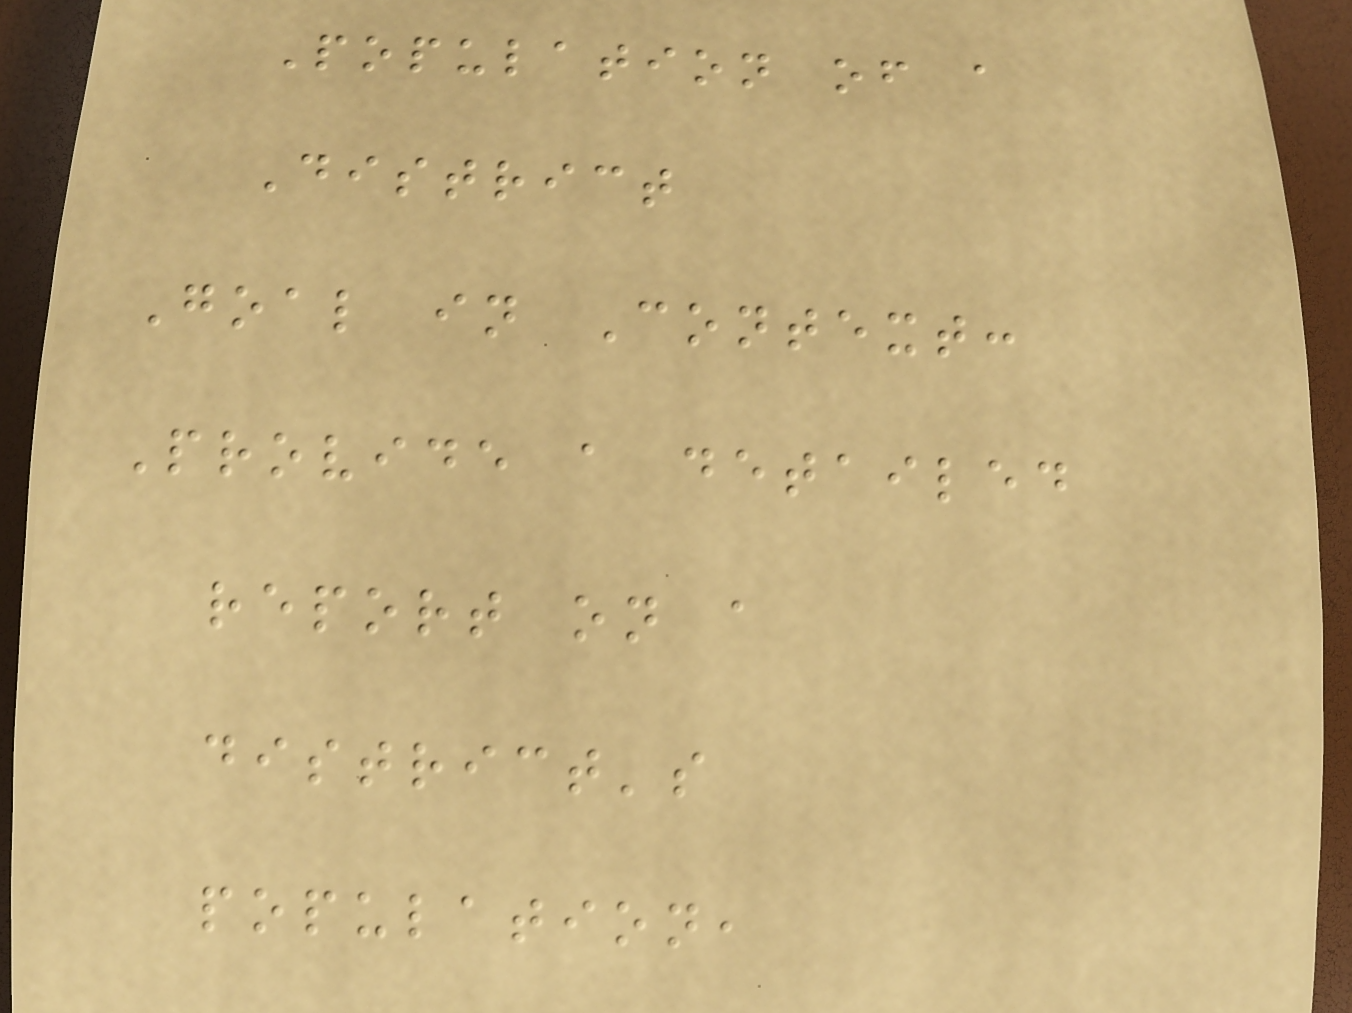Population of a
District
Goal in Context:
Provide a detailed
report on a
district's
population,
